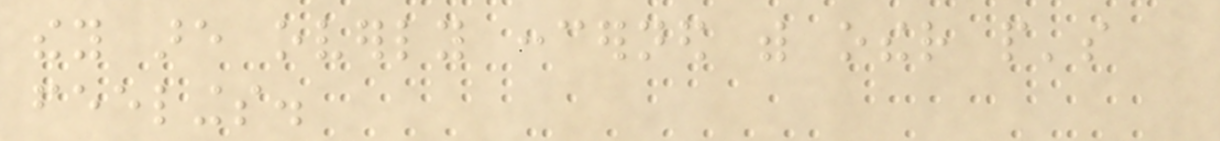they are overly concerned with other people's
feelings.
